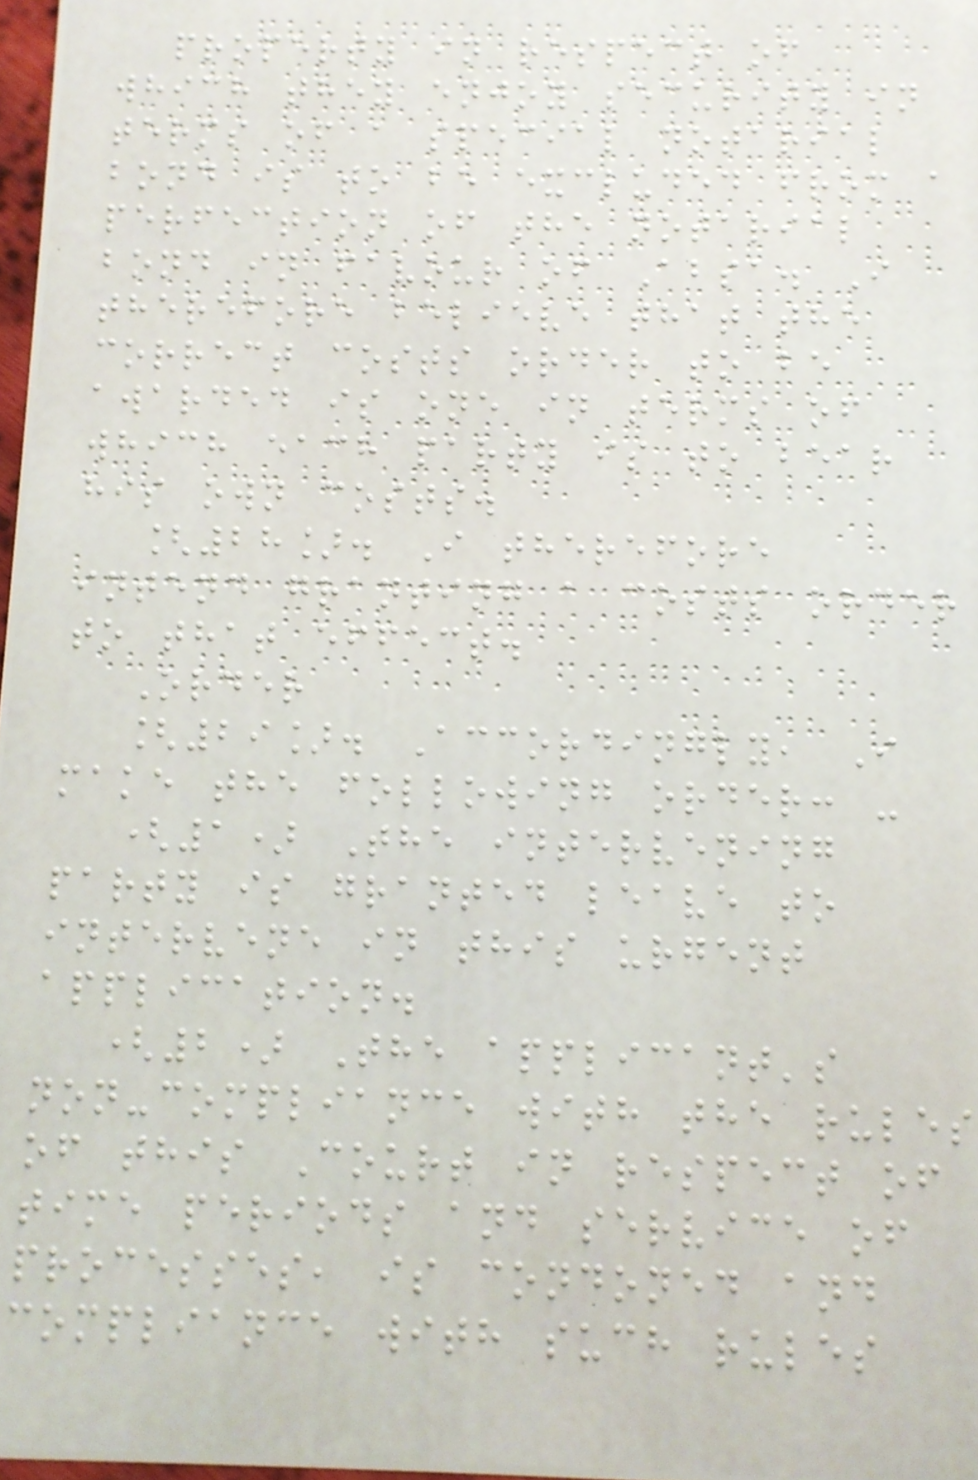property in respect of
which they enjoy security in
terms of a special notarial
bond is to be excluded from a
perfection of the notarial
bond in favour of Absa. I
therefore believe that the
correct costs order to be
awarded is one in terms of
which each party is to bear
his own costs.
[28]. I therefore
intend granting a costs order
to that effect.
Order
[29]. Accordingly, I
make the following order: -
(1) The intervening
party is granted leave to
intervene in this urgent
application.
(2) The applicant's
non-compliance with the rules
of this Court in respect of
time periods and service of
processes, is condoned and
compliance with such rules
